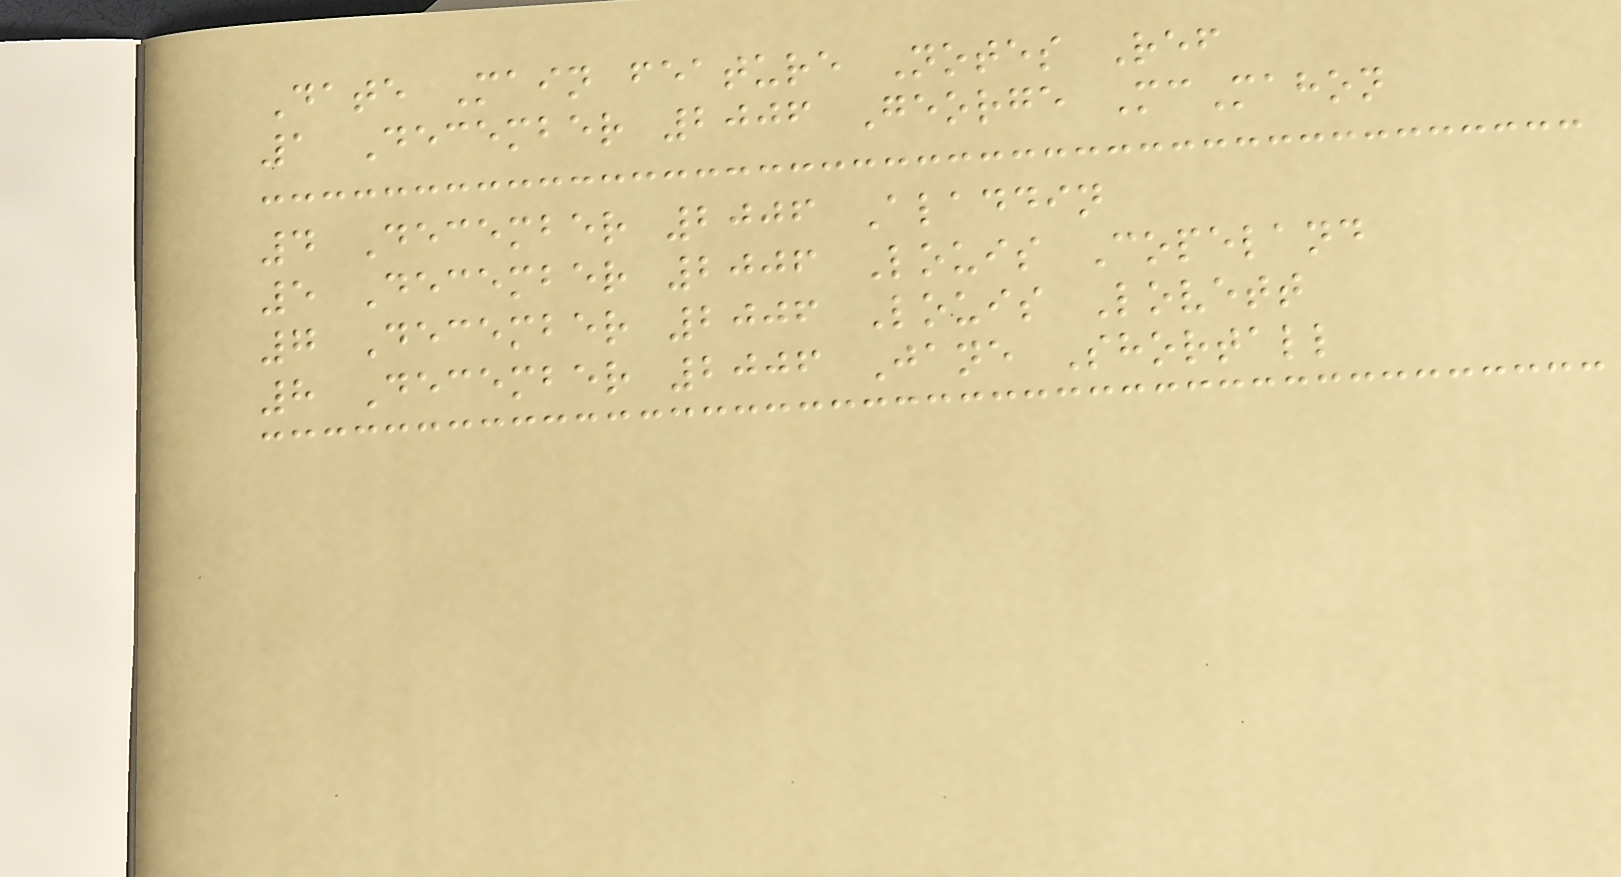Date Main feature Notes Ref
1 December 2006 George McMahon
4 December 2006 Aladdin
5 December 2006 Louis Copeland
7 December 2006 Louis Lovett
8 December 2006 Jane Shortall
